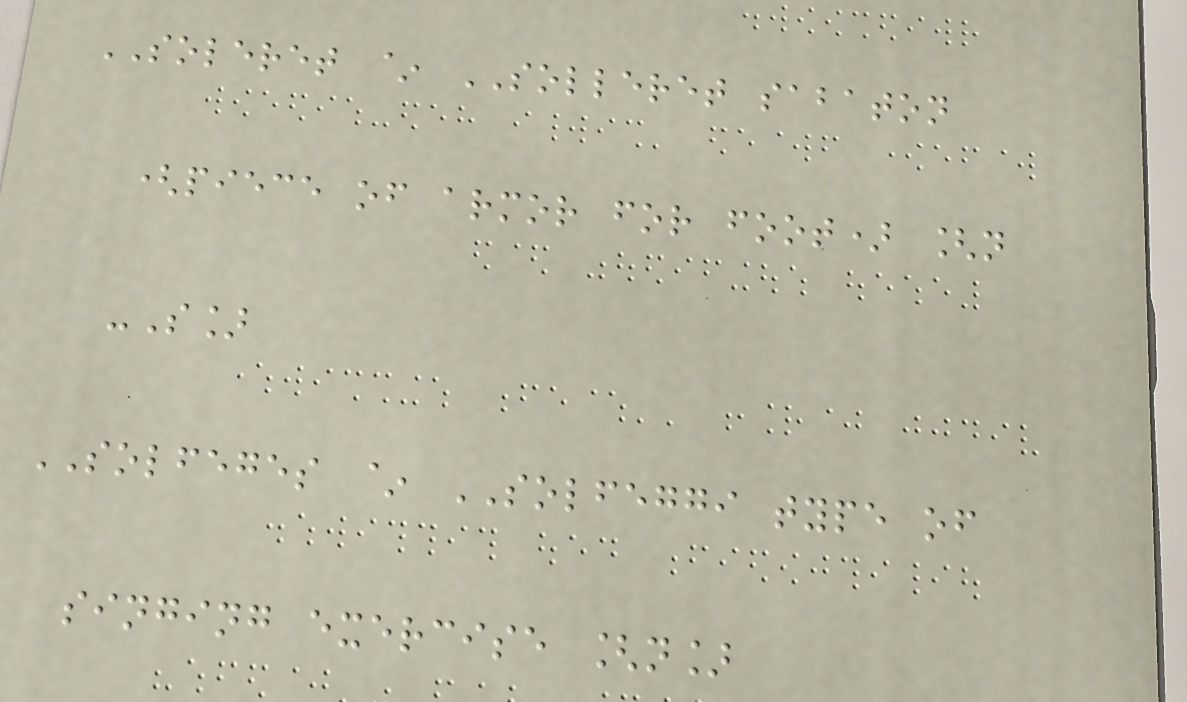SOLERET ~ SOLLERET sabaton
(piece of armor for foot) [n
-S]
SOLFEGES ~ SOLFEGGI type of
singing exercise [n]
